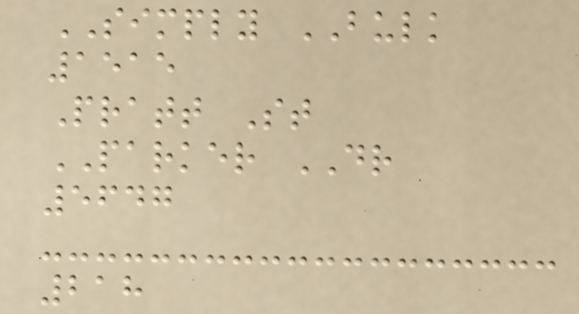SIMPLY BULK
1515
Pratt St
PARKER DR
5647
218
